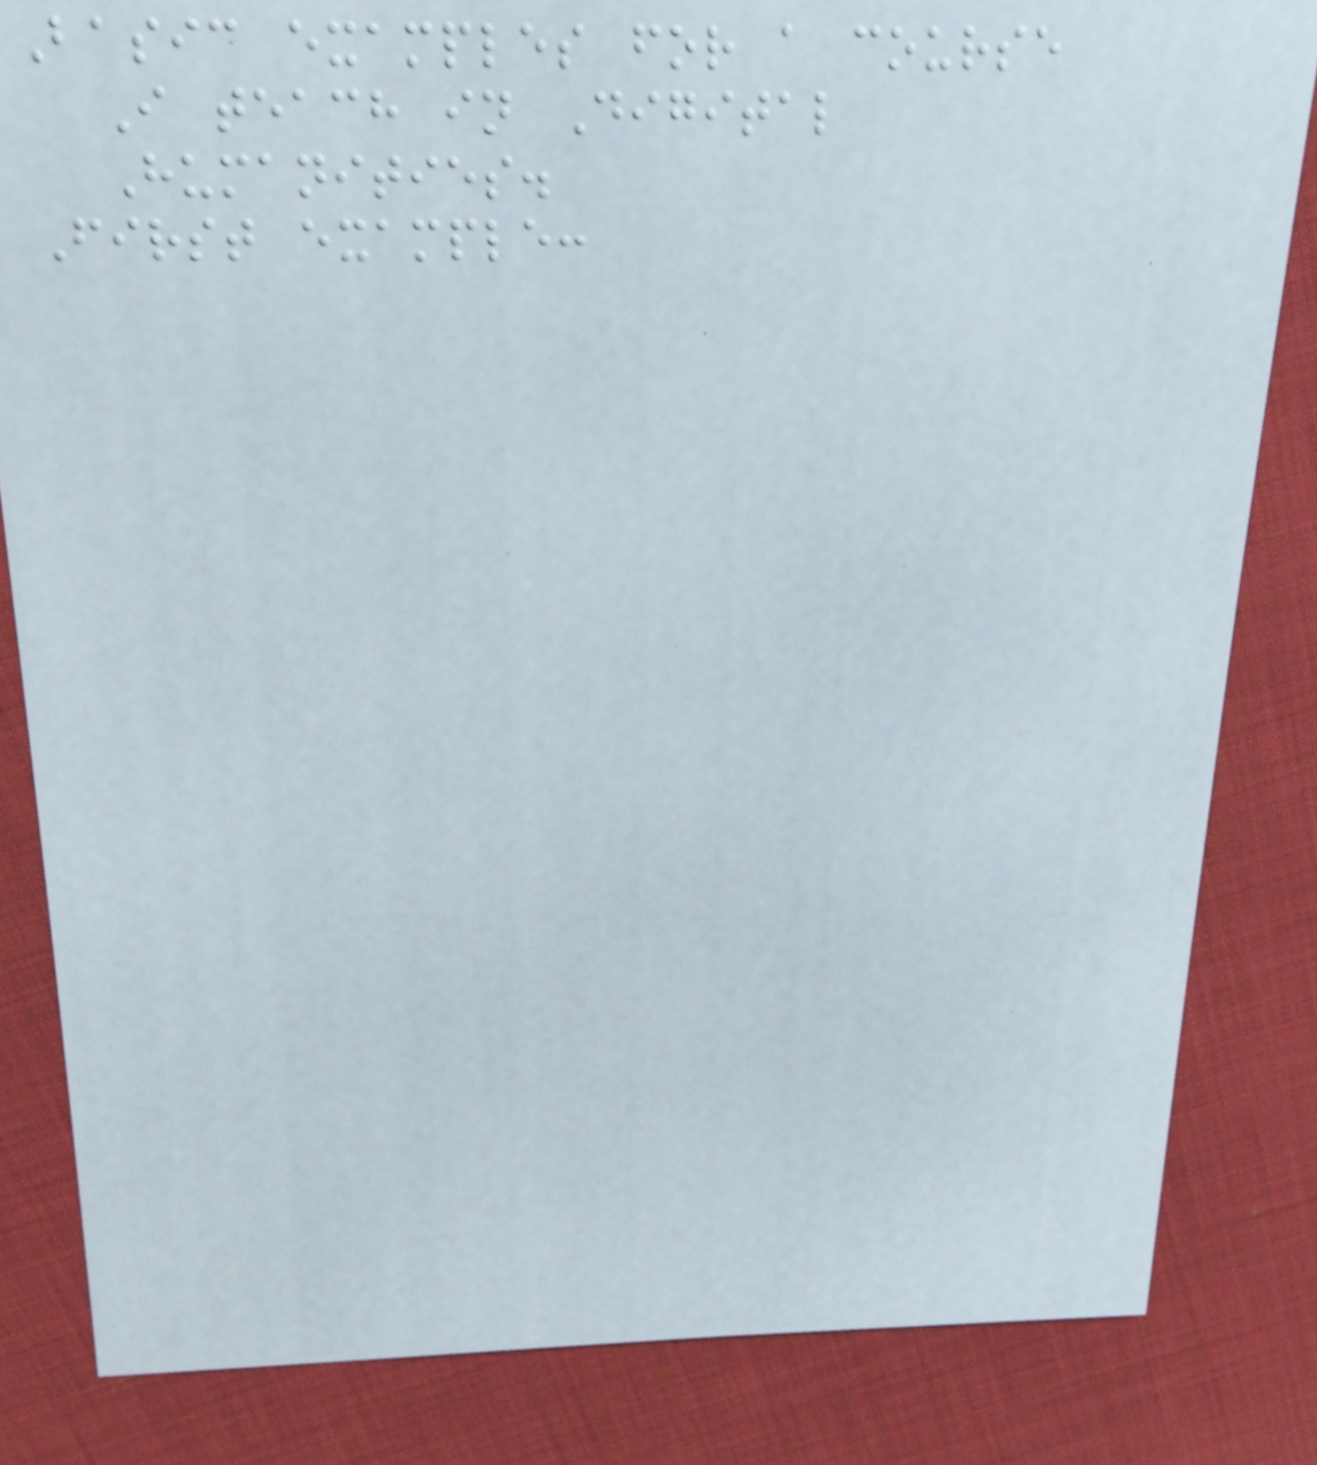Basic examples for a course
I teach in Digital
Humanities.
First example:
